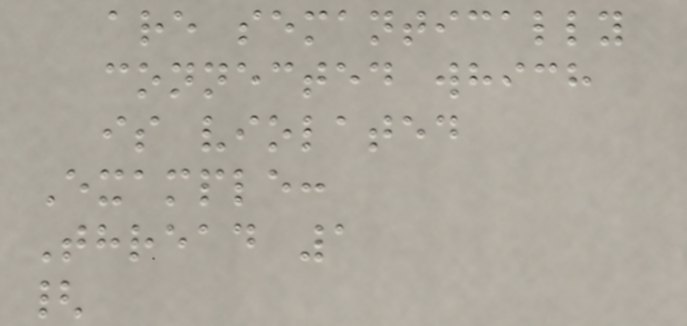are semantically
connected which
is violated
Example:
Thread 1
{
